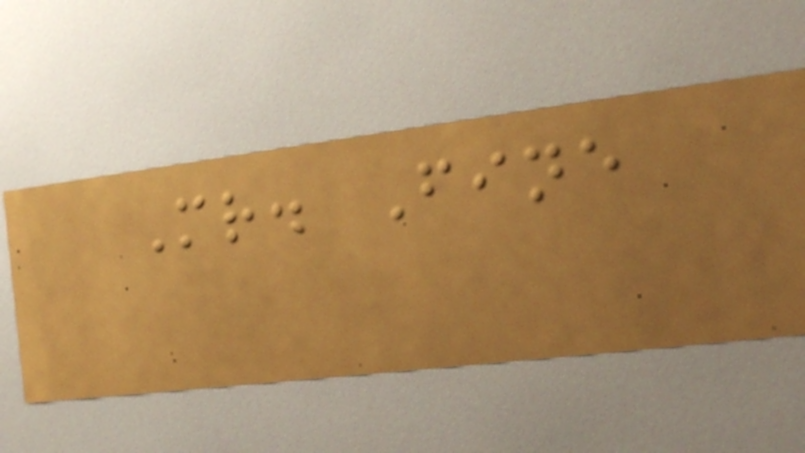Mr. Fine
